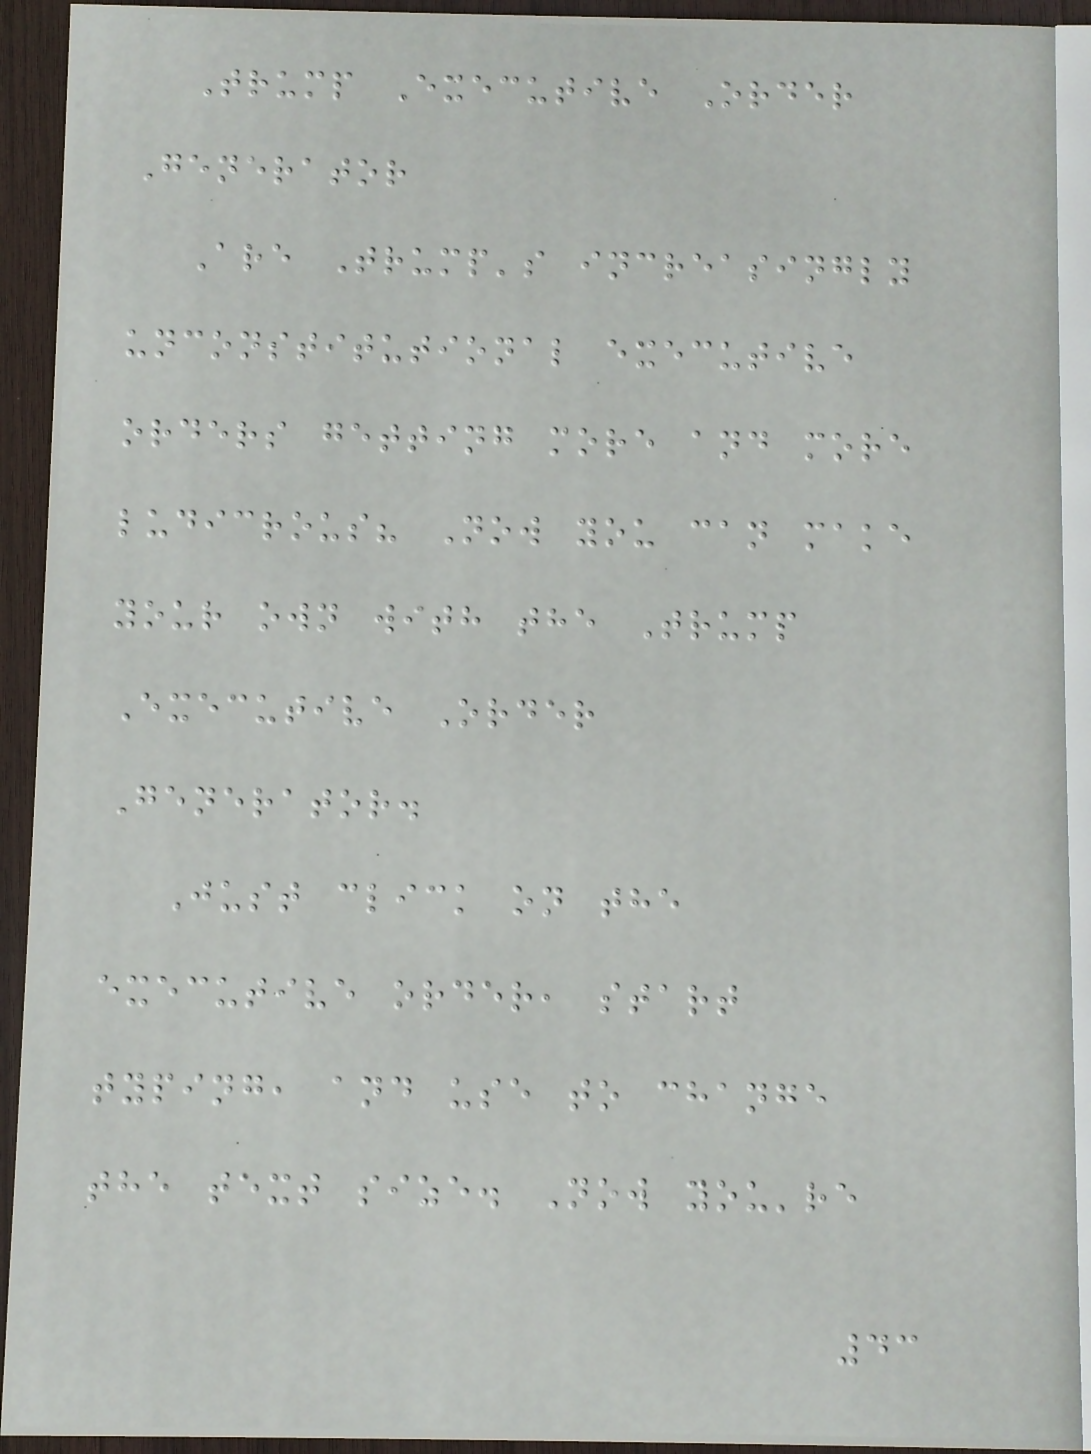Trump Executive Order
Generator
Are Trump's increasingly
unconstitutional executive
orders getting more and more
ludicrous? Now you can make
your own with the Trump
Executive Order
Generator.
Just click on the
executive order, start
typing, and use to change
the text size. Now you're
43
